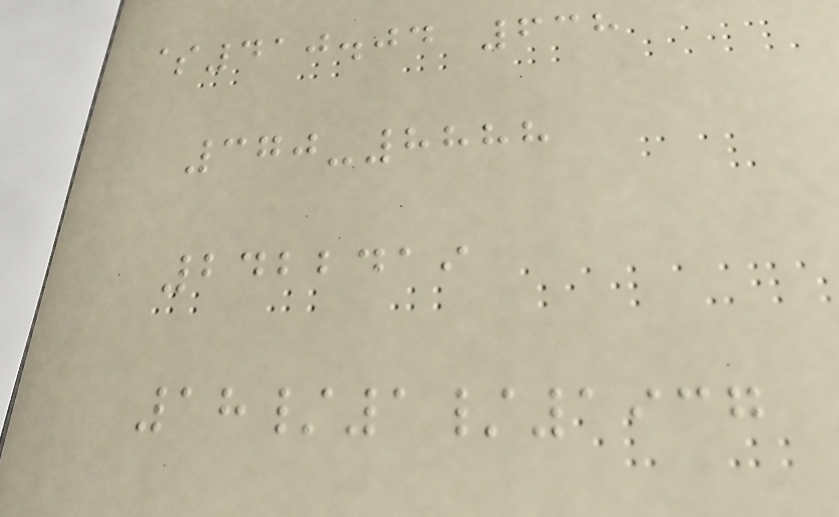$410.04 638
370-8888
2422419
18/1/1937
